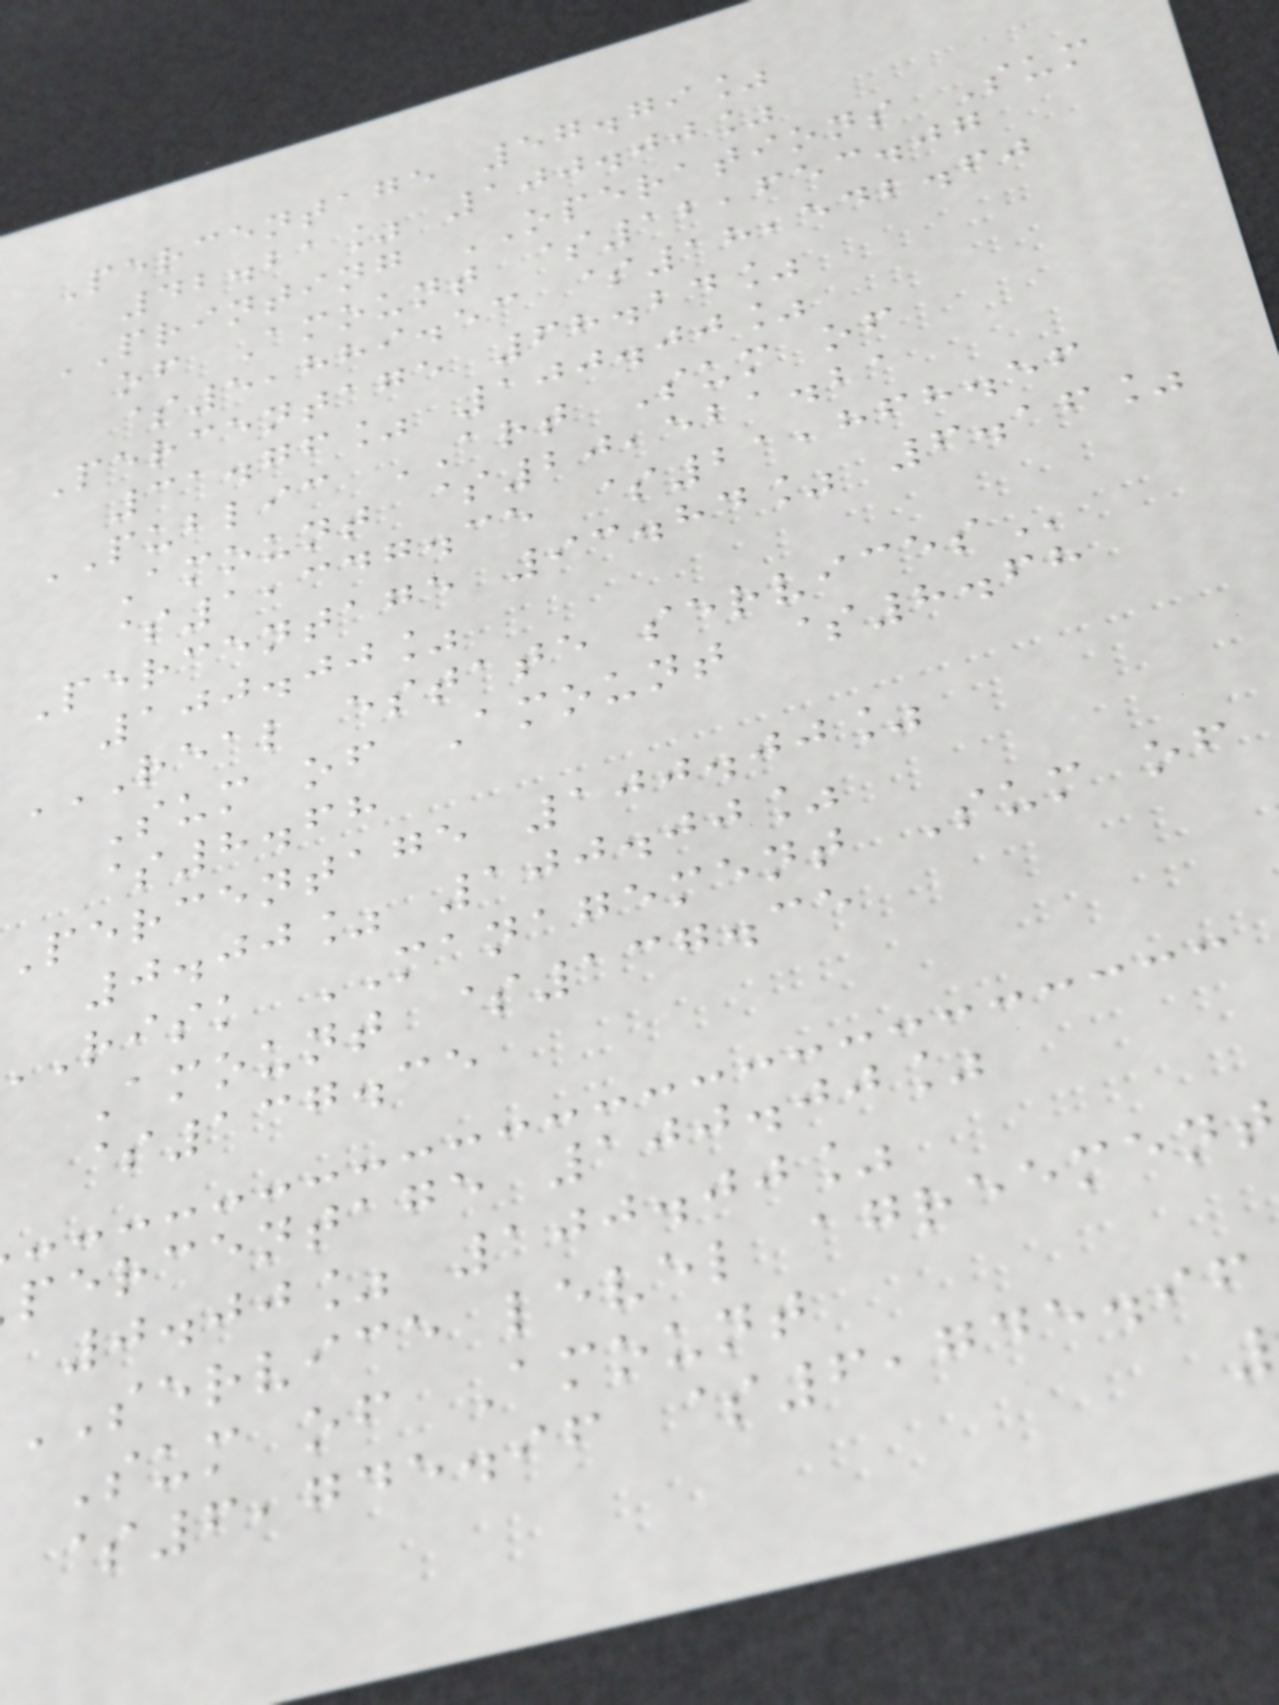Percentage 57.79%
42.21% 100.00%
PRINTING OPERATIONS Sum
of Amount $12,653.07
$5,889.53 $18,542.60
Percentage 68.24%
31.76% 100.00%
PUBLIC ART Sum of
Amount $20,521.21
$1,347.35 $21,868.56
Percentage 93.84% 6.16%
100.00%
REAL ESTATE SERVICES
Sum of Amount $8.68
$8.68
Percentage 100.00%
0.00% 100.00%
risk MANAGEMENT Sum of
Amount $137.35
$137.35
percentage 100.00%
0.00% 100.00%
SERVICE level
Sum of Amount
$6,745.96 $6,745.96
